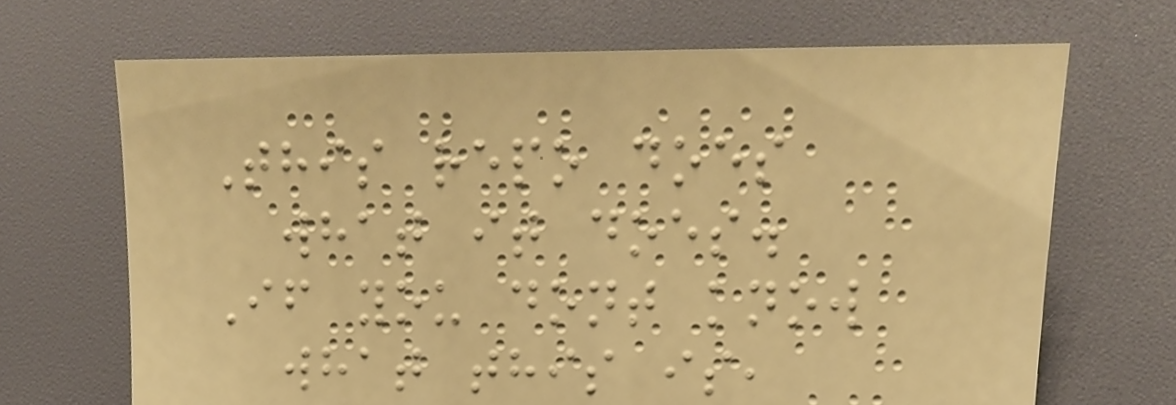This repo does
what it does.
If you dont know
what this is,
